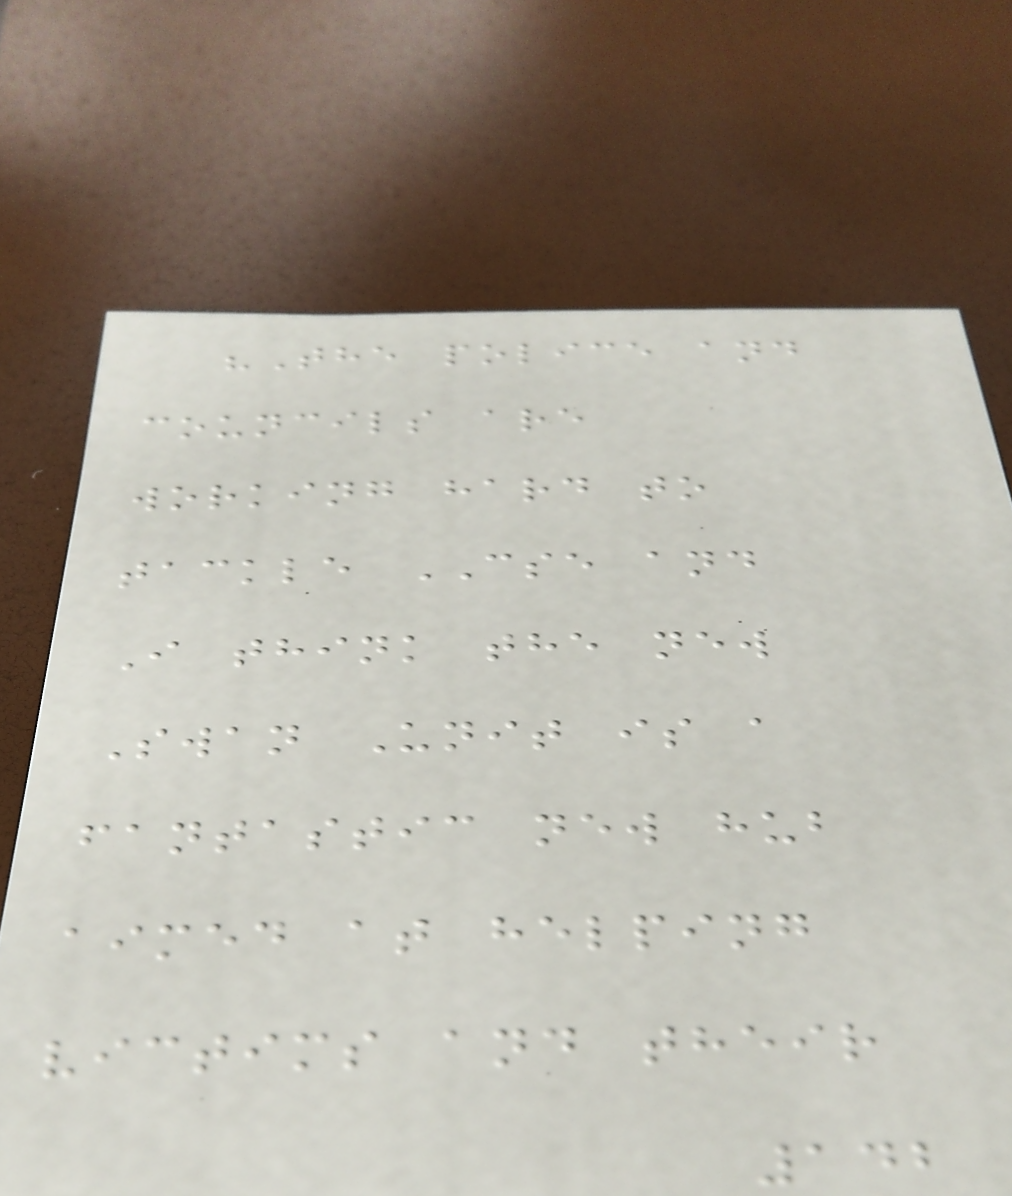"The police and
councils are
working hard to
tackle CSE and
I think the new
Swan Unit is a
fantastic new hub
aimed at helping
victims and their
142
